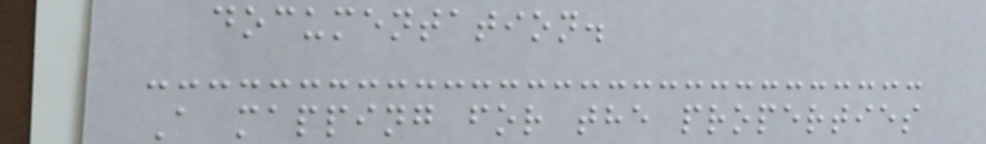documentation.
A mapping for the properties
